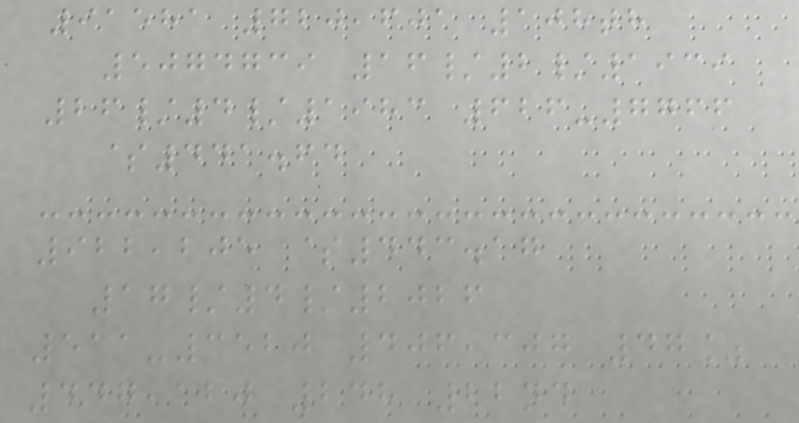91581 720,601 108th
5074739 16/2/1939
26/4/1983 626-7766
$441.64
922,205 $443.17
17/4/2026
511-3520 406,307 47%
447,120 248 22nd
